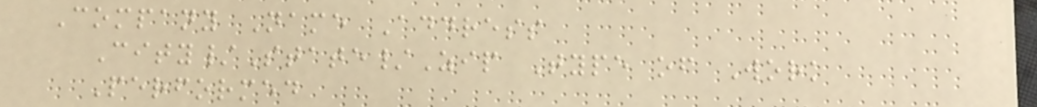Company Name Address
City/State/Zip Type of Work
Performed
